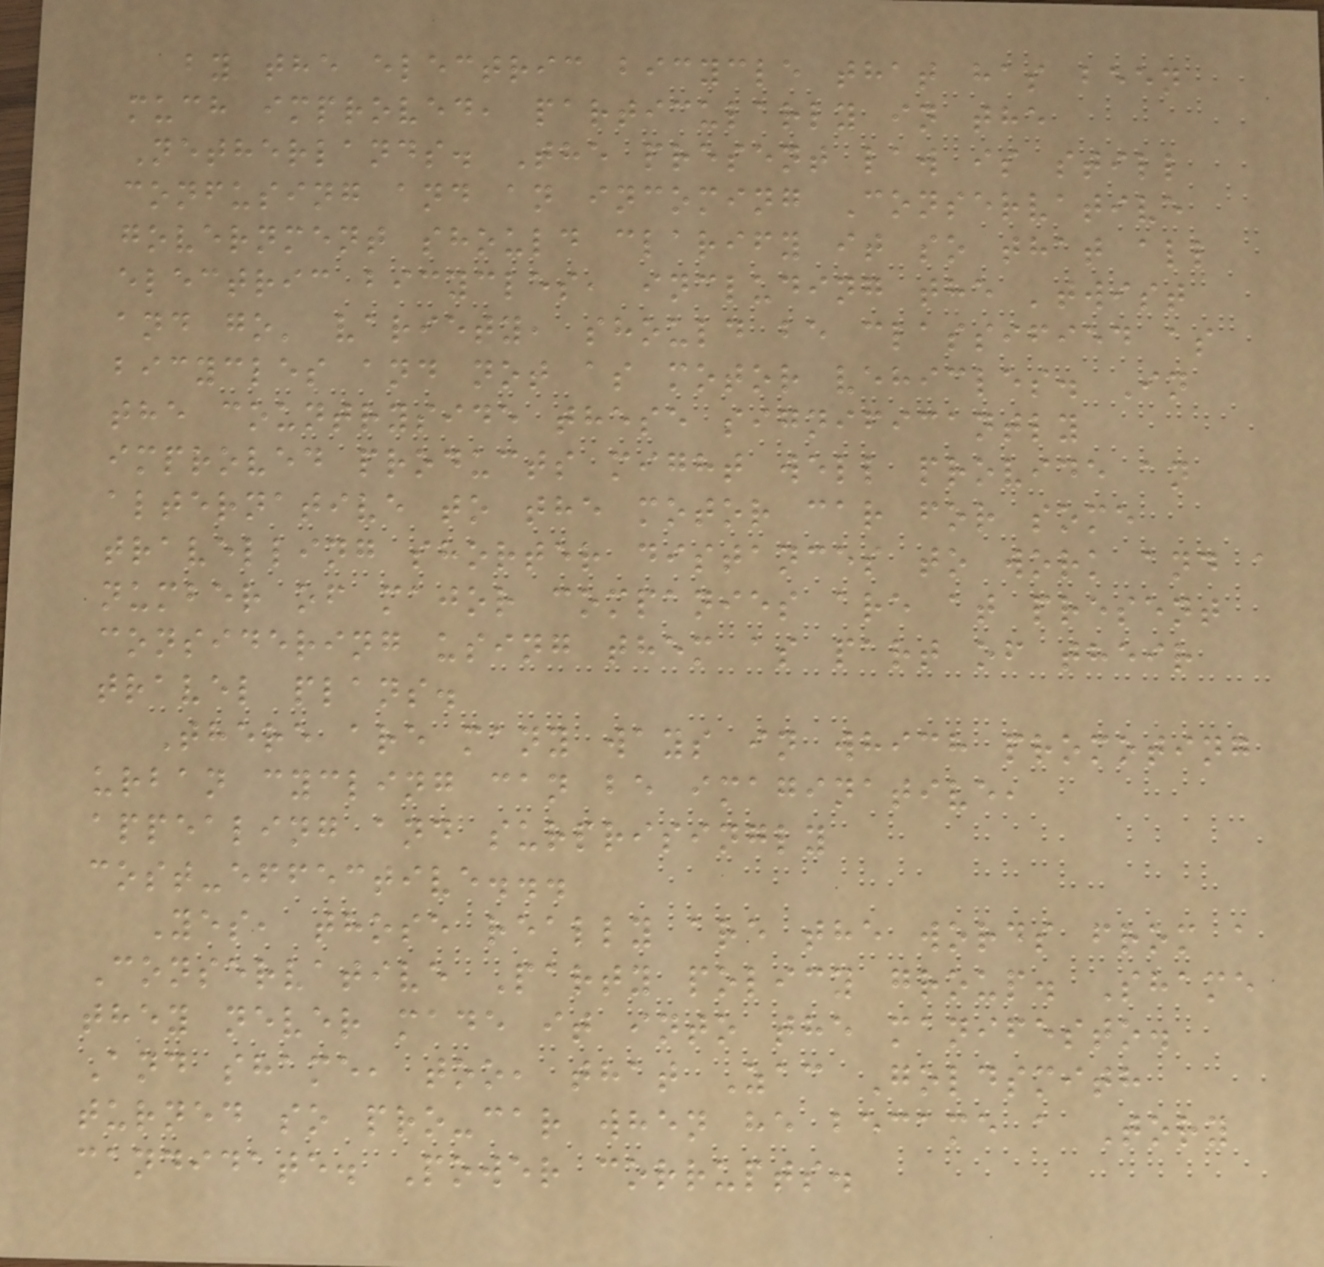by the electric bicycle that has been
much improved, particularly in the
Netherlands. The present law is still
confusing and an incoming Conservative
government should clarify it so that all
electric bicycles, including the 'twist
and go' variety, should be classified as
bicycles and not as motor vehicles. In
the countryside these significantly
improved products might well provide an
alternative to the motor car for some
travelling shorter distances to work and a
number of major companies are at present
considering using them as part of their
travel plans.
There are many ways in which promoting
urban cycling can be imaginative,
appealing and surprisingly
cost-effective...
Yes, those really are the words from a
Conservative Party policy group. Shame
they never made it into the manifesto.
And shame, too, that Zac Goldsmith
turned so pro-car when he became a Tory
candidate. Power corrupts.
